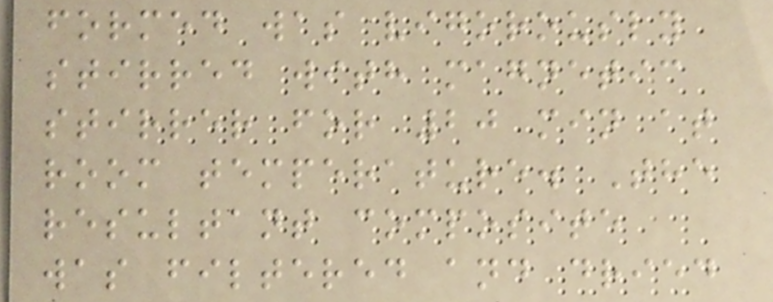formed was vigorously
stirred with magnetic
stirrer for 20 min at
room temperature. The
resultant composite
was filtered and dried
